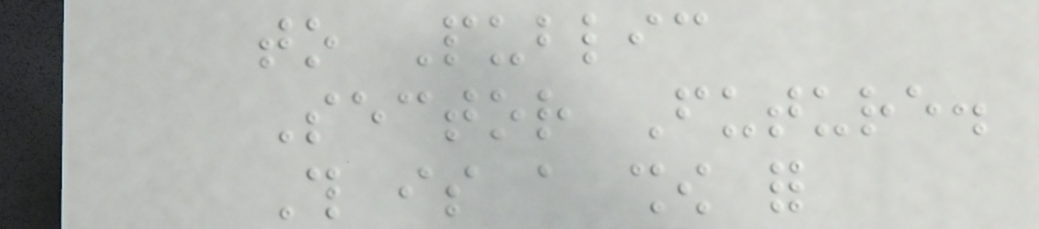to Public
Sector Future.
This is a show for
